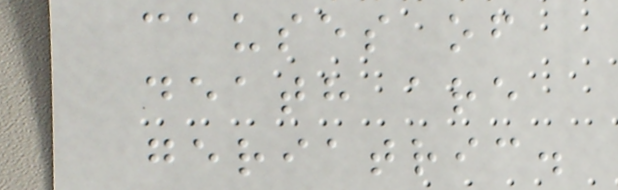causes of
death are
geriatric.
